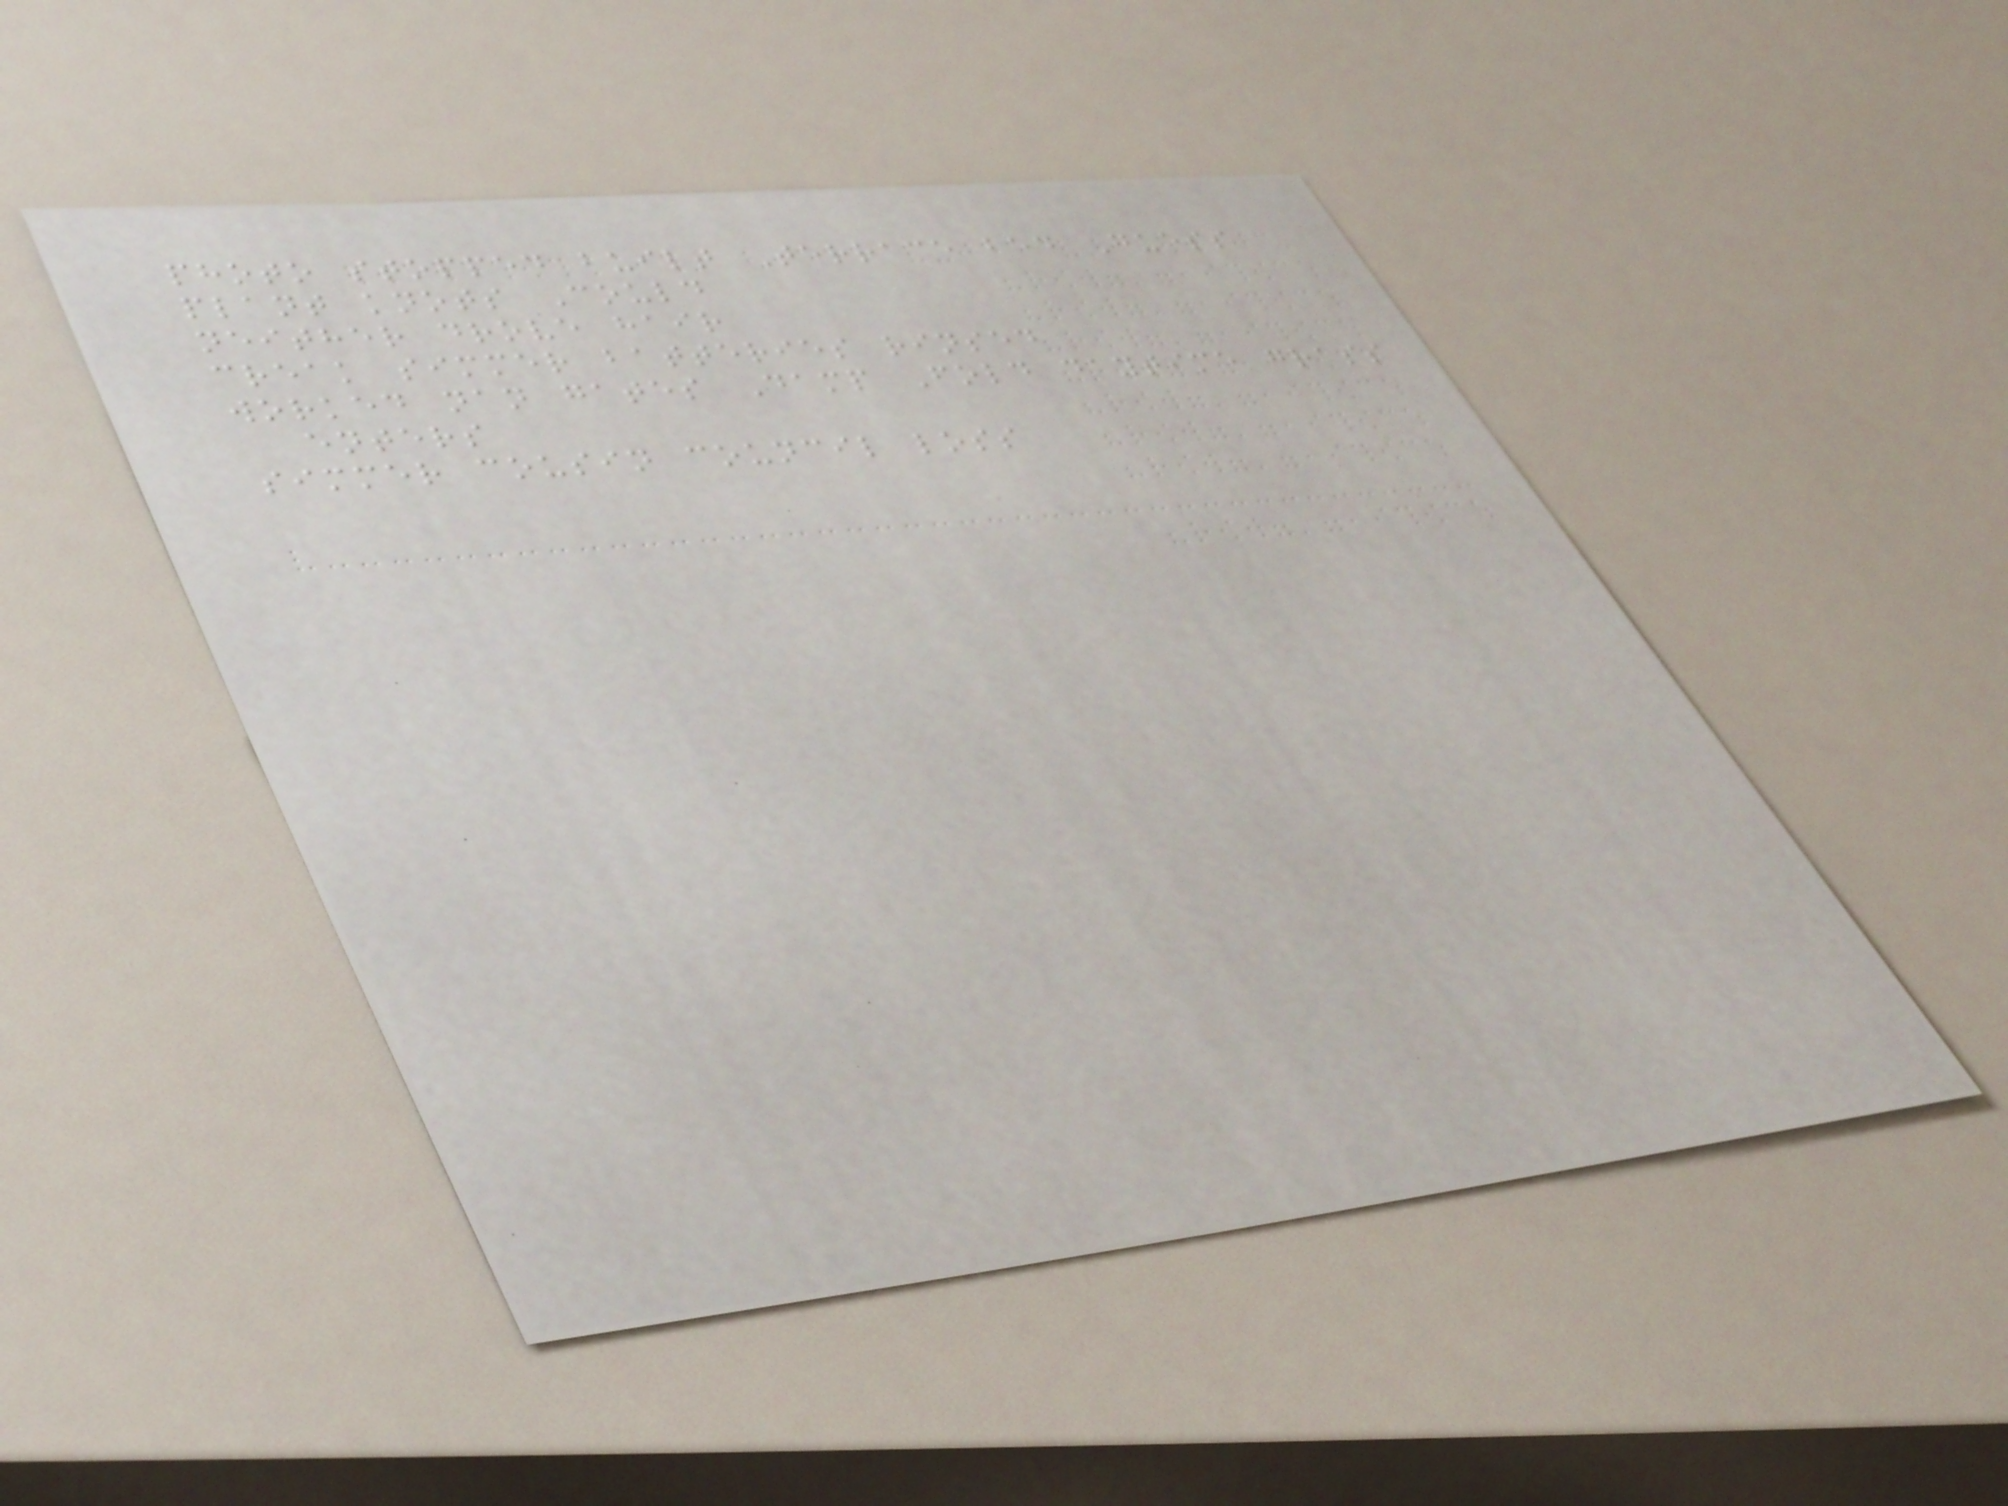photo stopped built Terrace bed Guess
plant knots Could
neither drove hair
creak simmer batteries rinsed
worked nan gates Damp Fold daytime grass
enters
simmer cousin council loss
